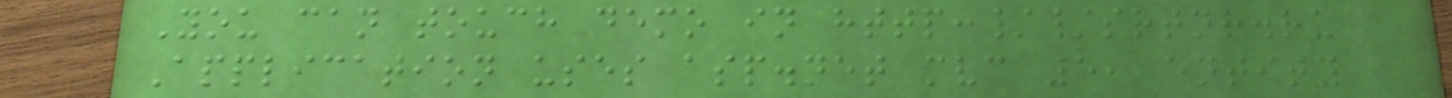You can touch demo in http://srtnr.ru
Application uses asp.net mvc 5, entity
